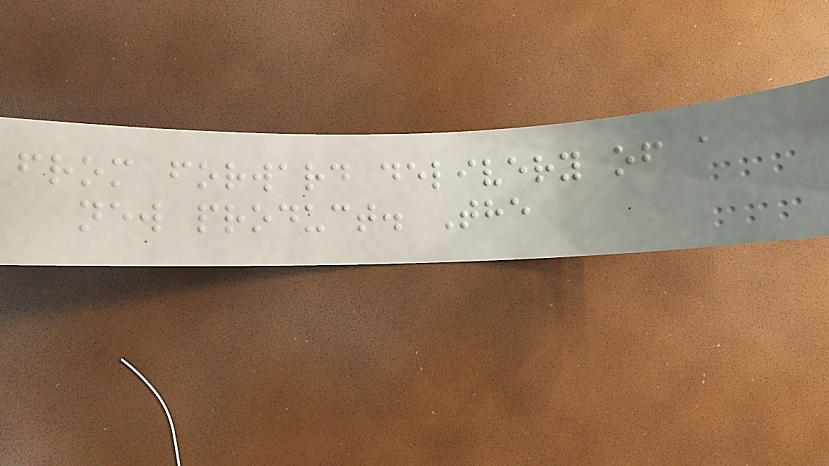from forward delivery of a
new product. The
